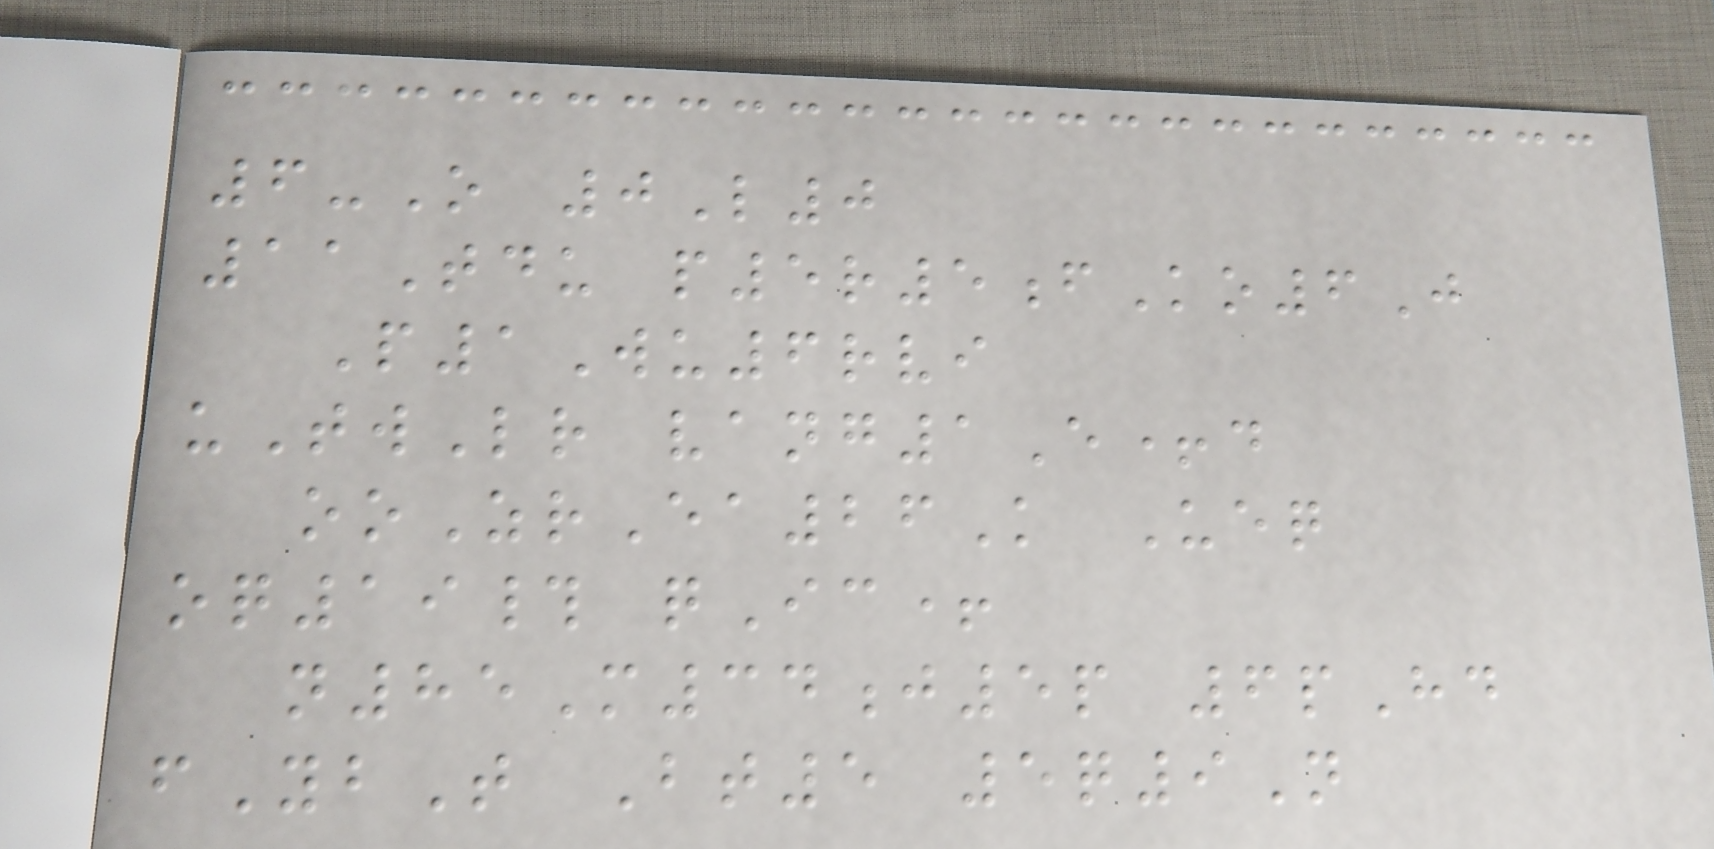6-O 0L0
11Tdu p5r5fKo6J
P1Wu6rvi
uTwLr vang1E+d
ooZrEa26K Ueq
oq19# qIc+
n85M34j5p 6pHd
fYbT Bt5 5q9N
